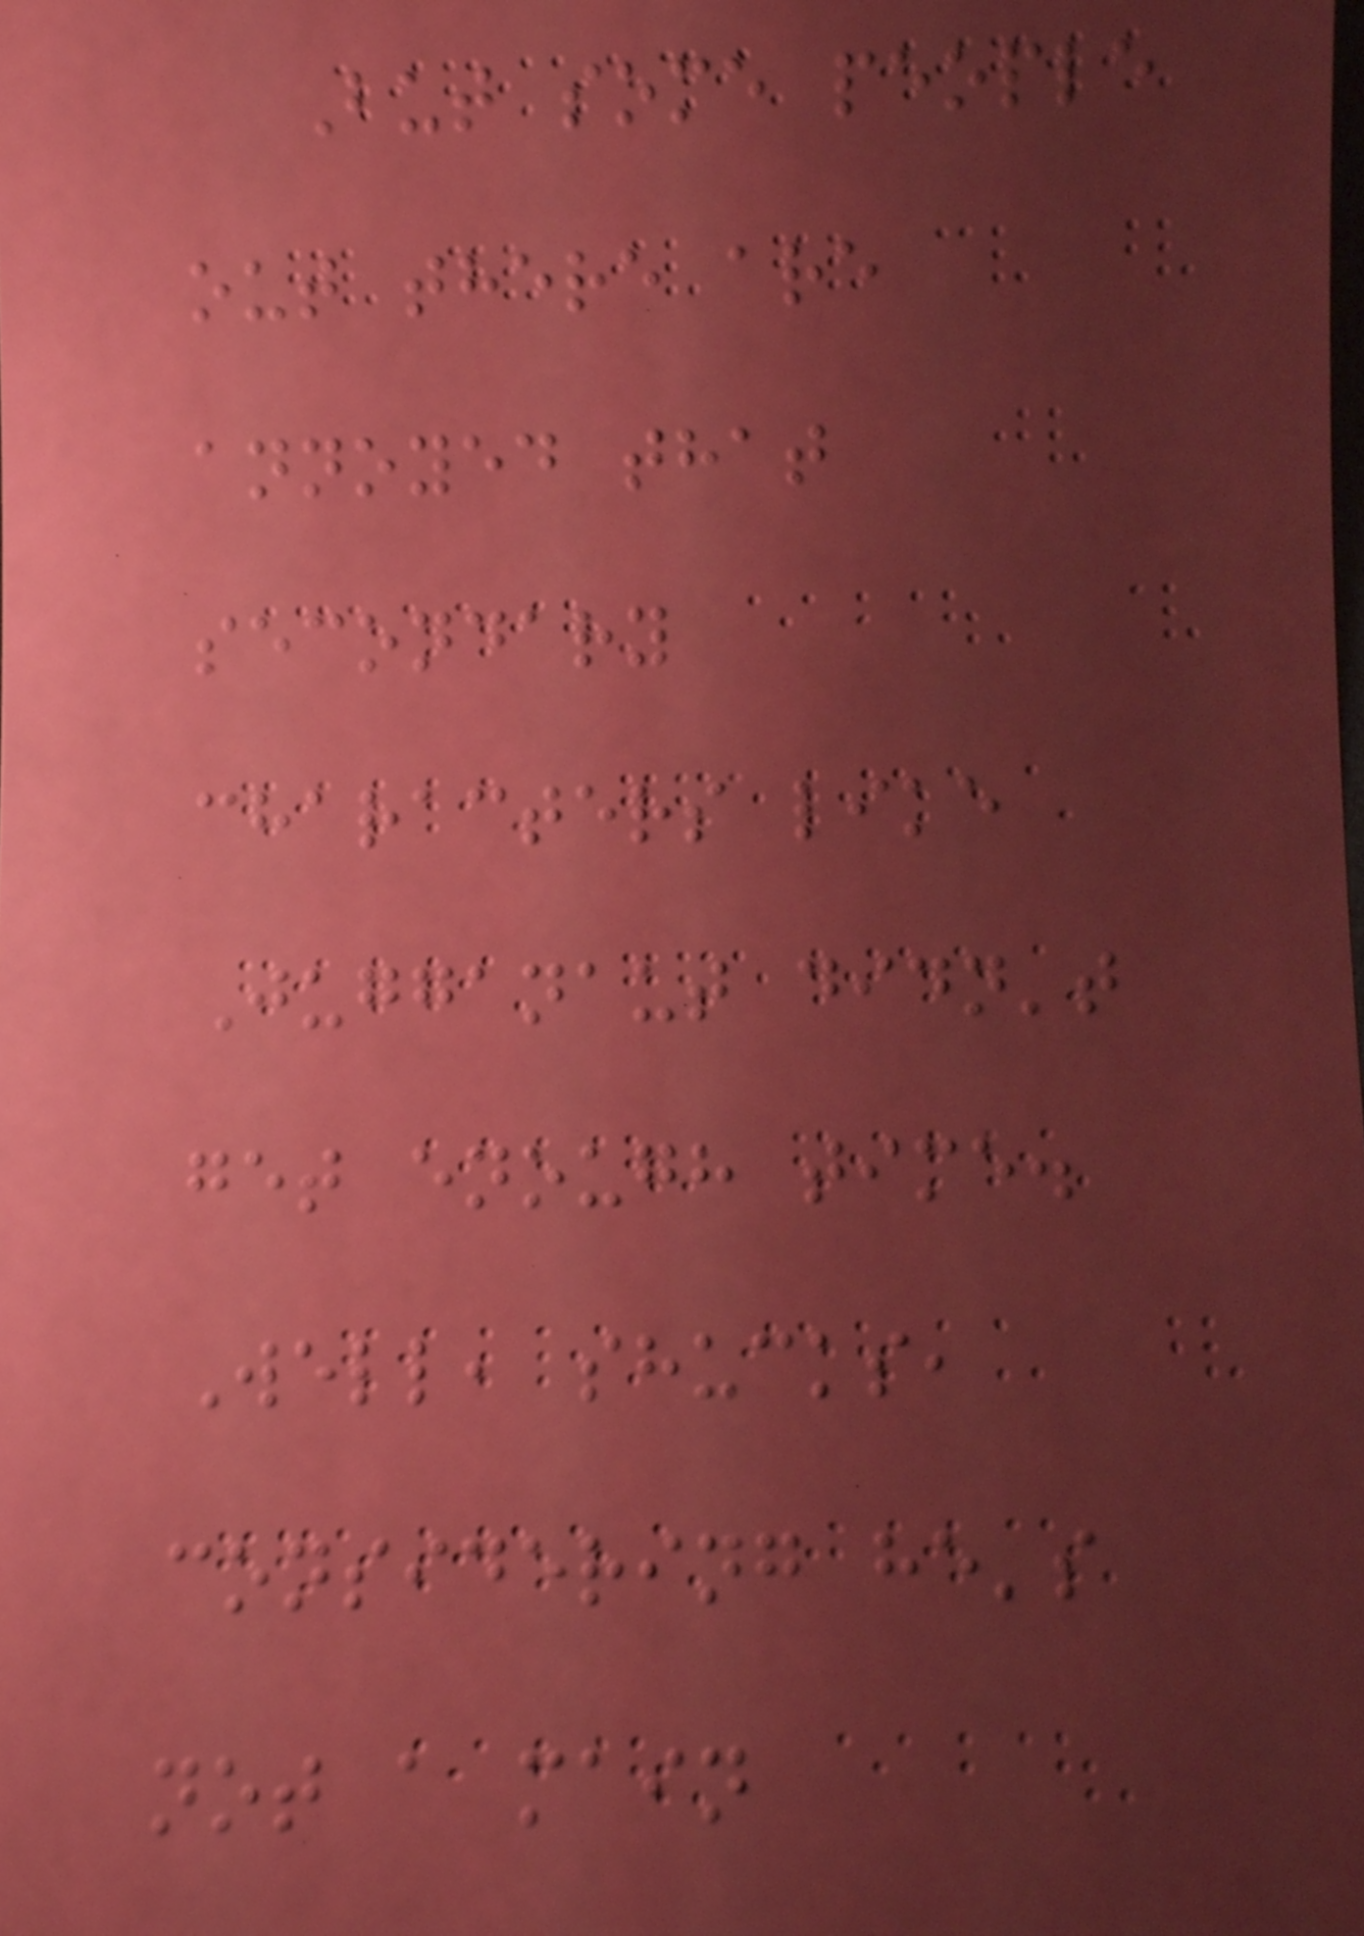But some people
out there are
annoyed that
secondary
characters like
Jugganaut didn't
get enough time.
Well, shucks,
considering he's
not a main
